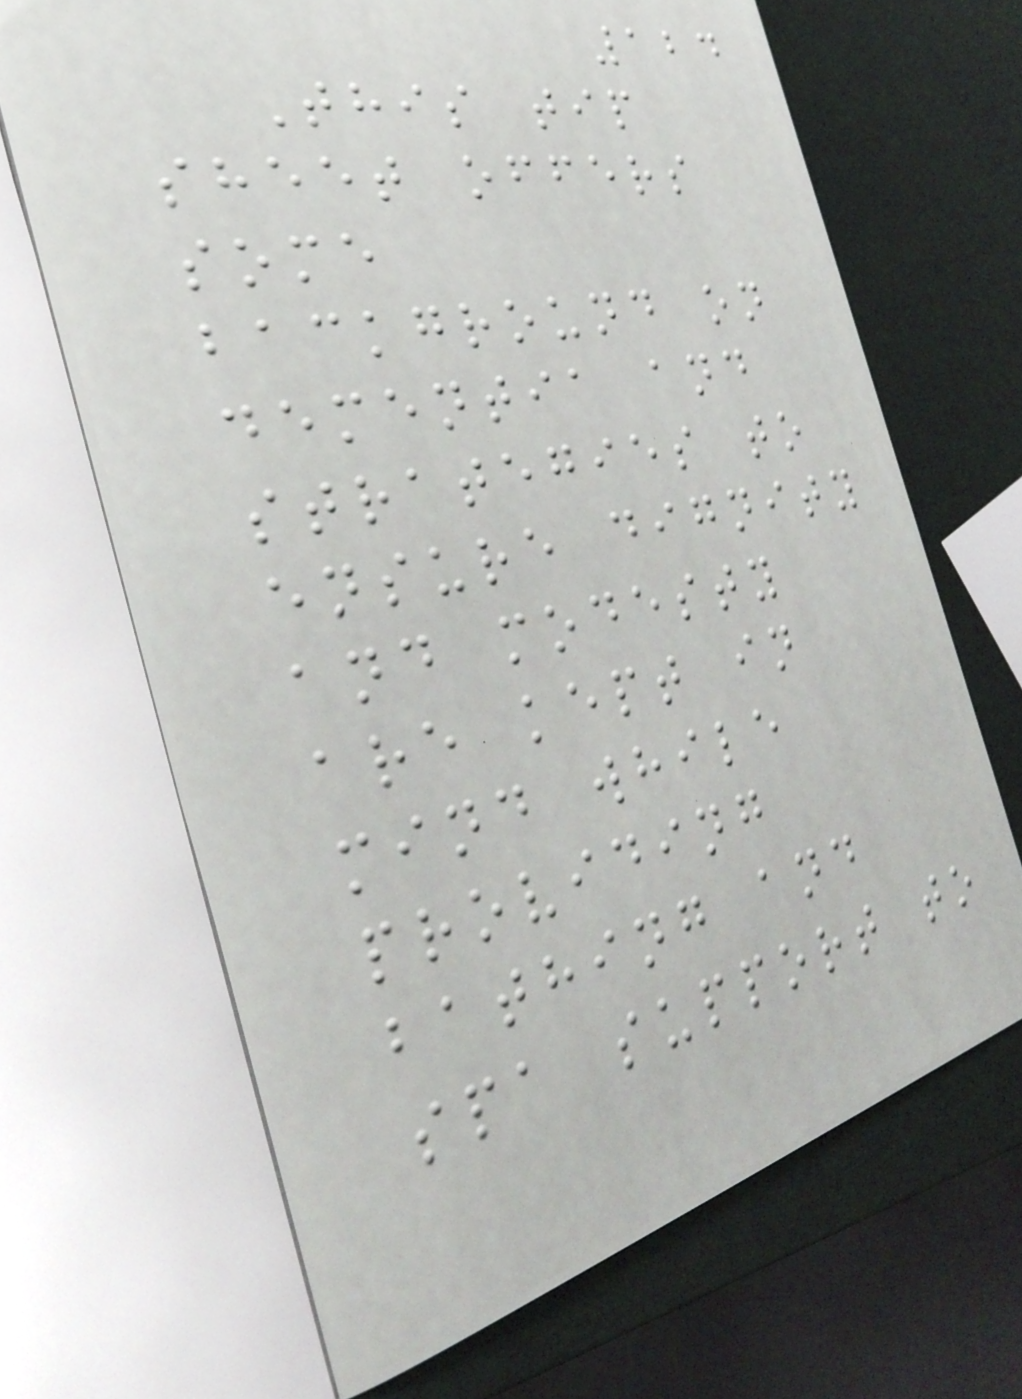124
This tip
sheet offers
some
background on
dementia and
strategies to
ensure dignity
and modesty
are kept in
mind while
providing
bathing and
spa support to
